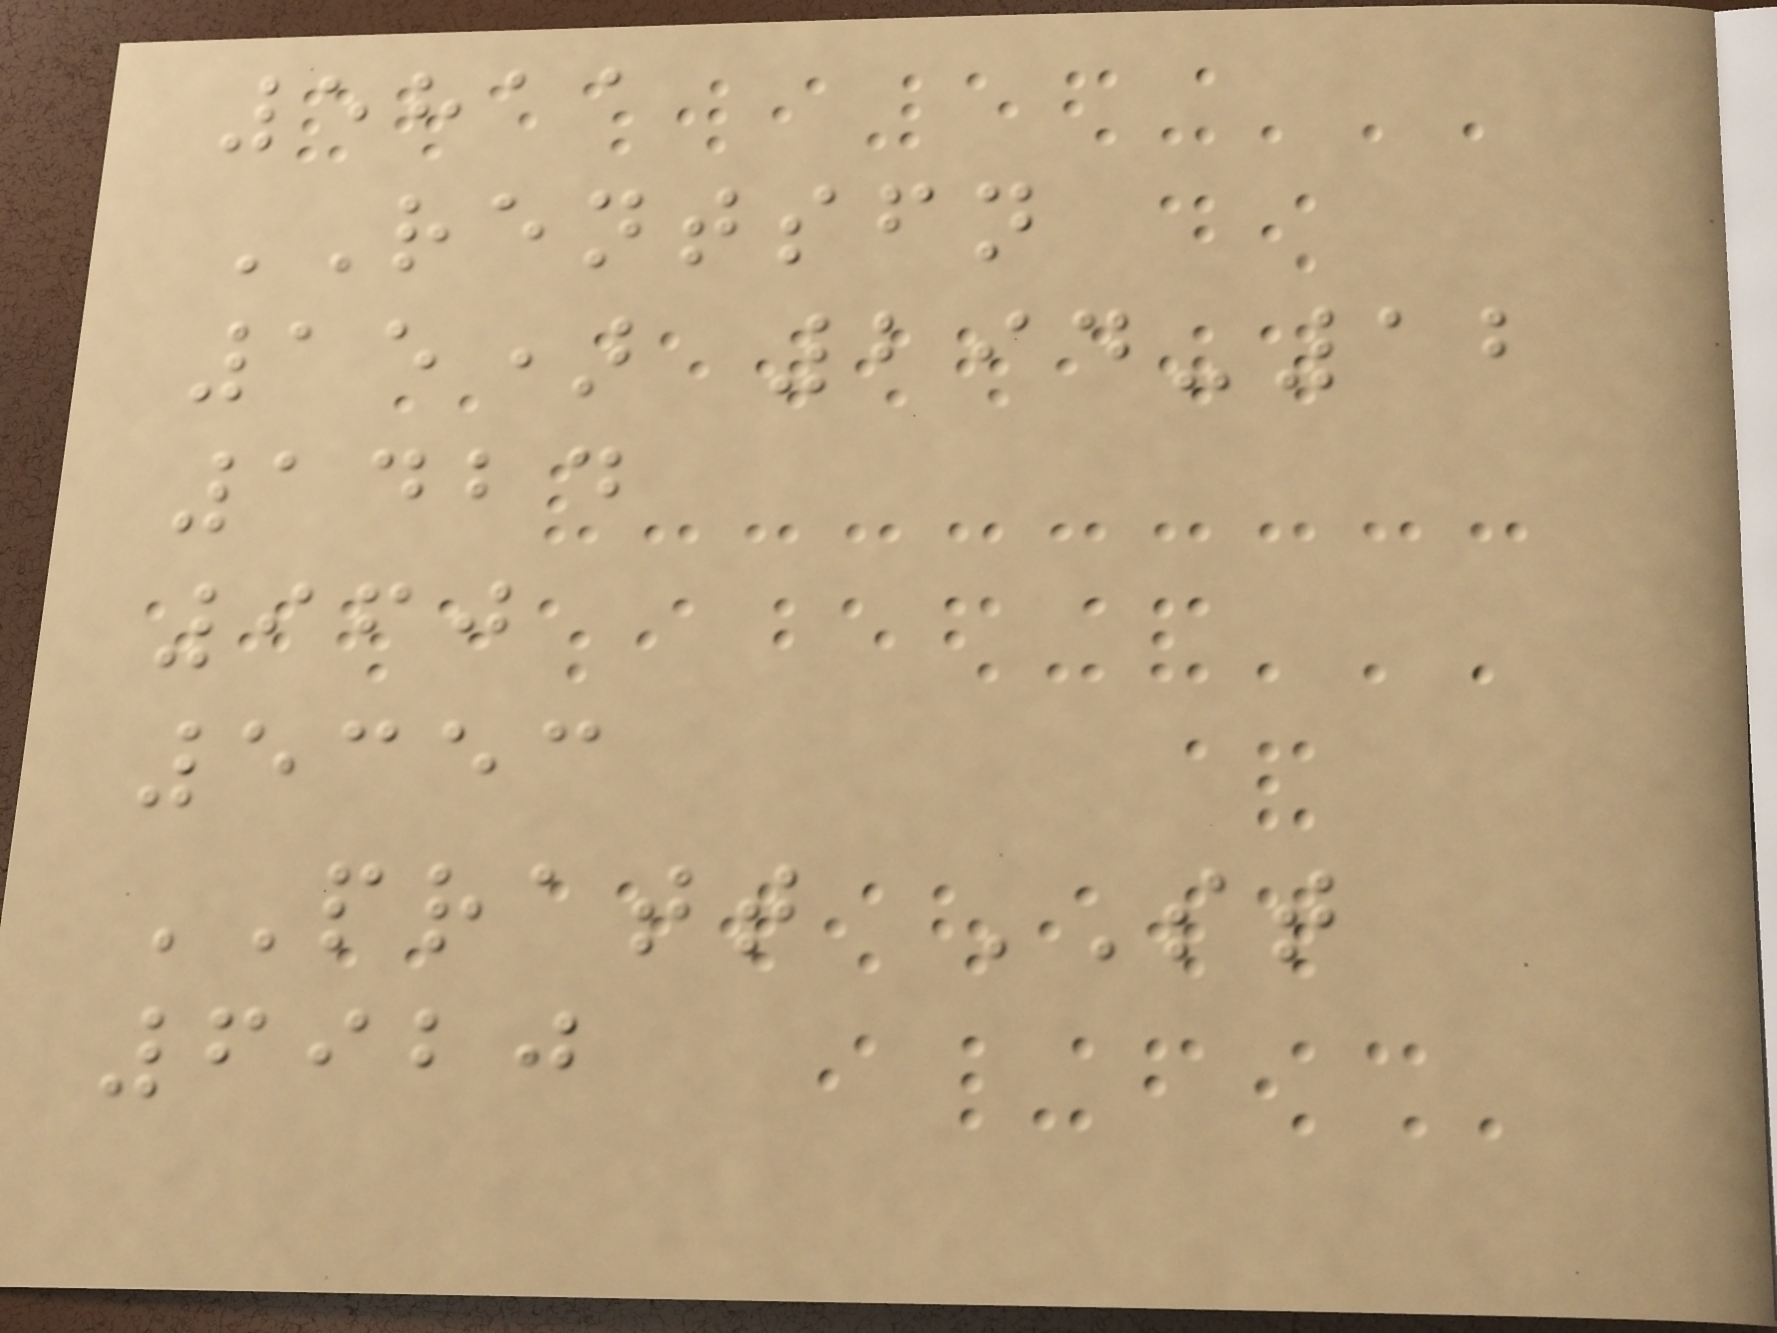5811
RENTSFN
15) 294-12
1424
960
5353
PRATT ST
6920
